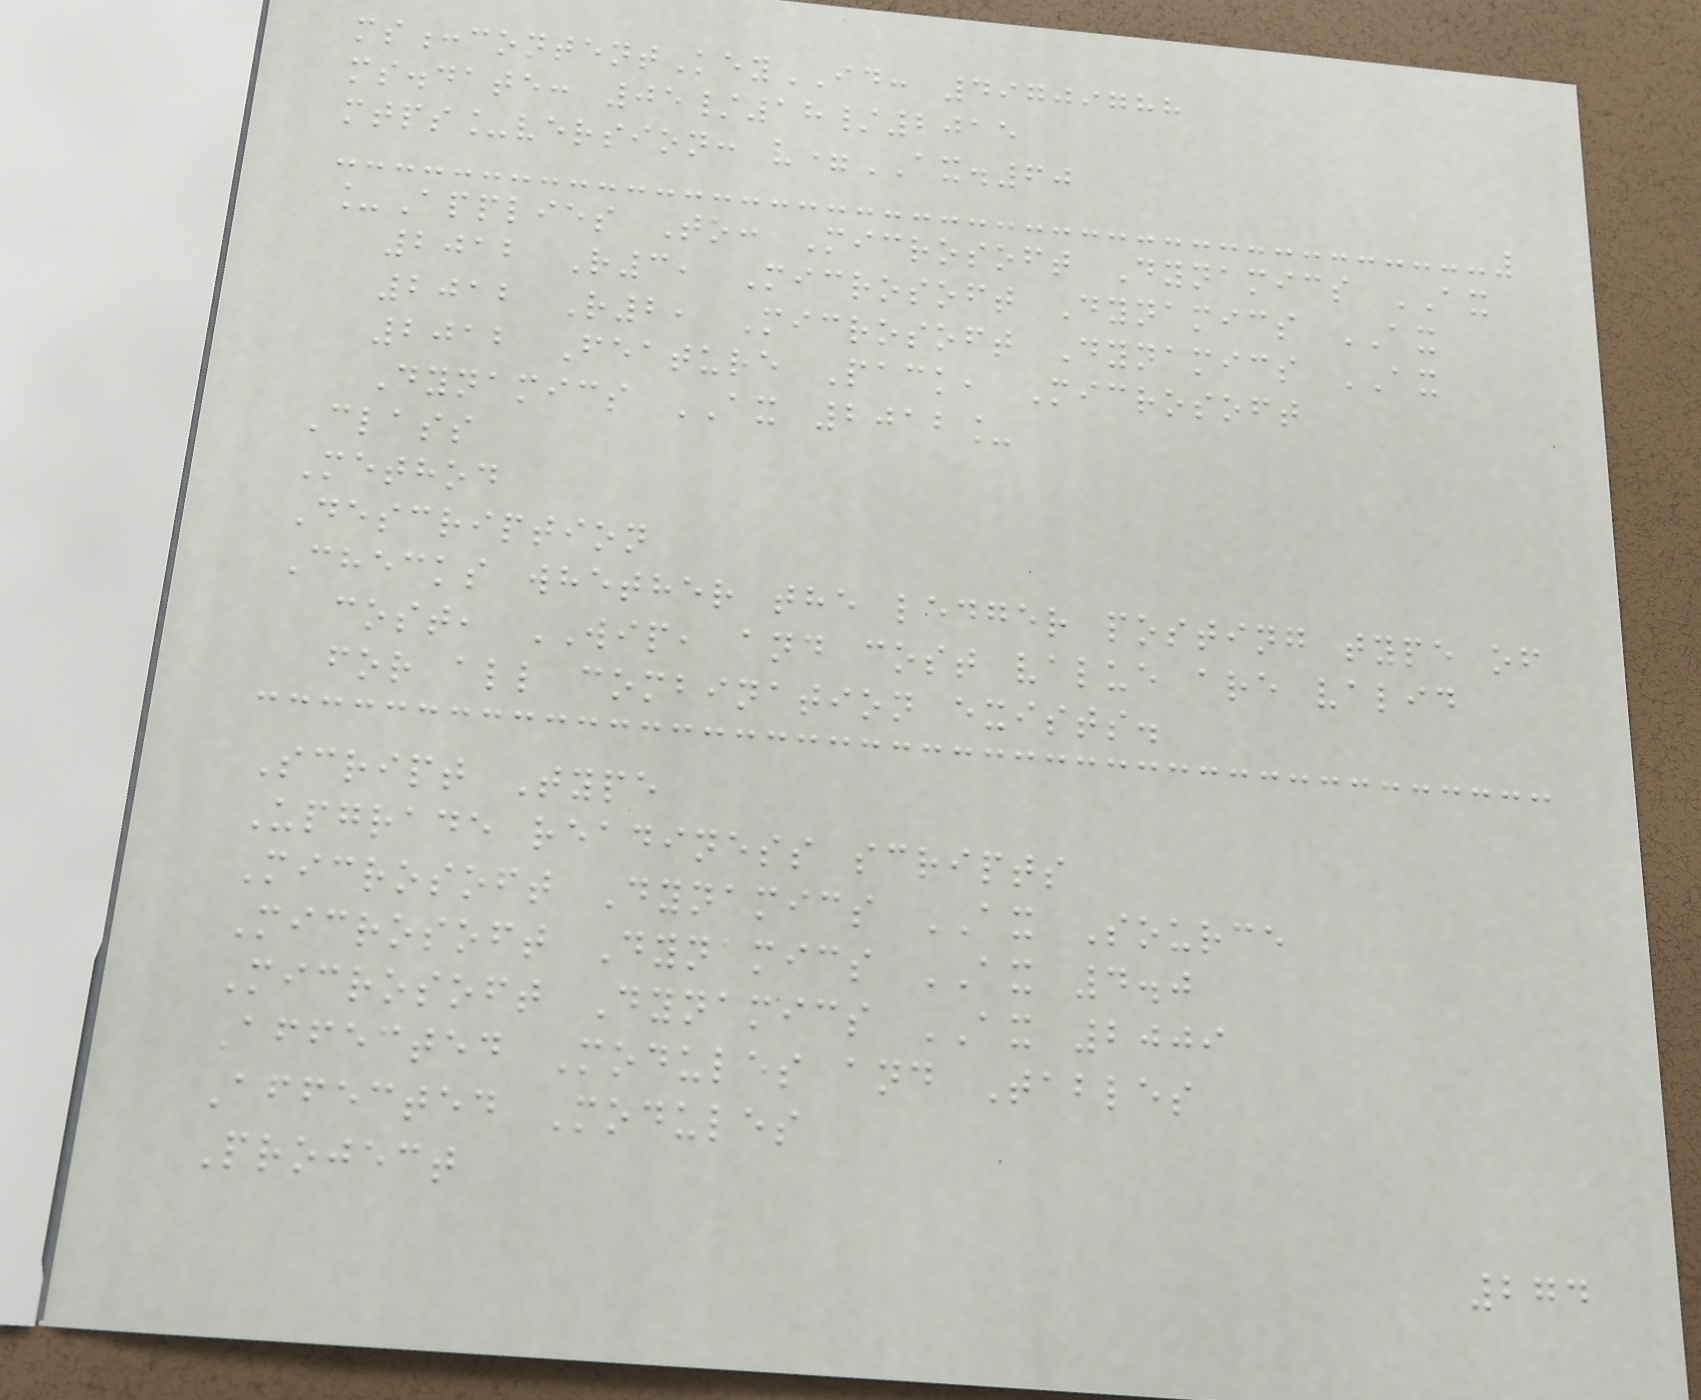ms:contentKeyID: 49709788
ms.date: 05/18/2015
mtps_version: v=AX.60
_Applies To: Microsoft Dynamics AX
2012 R3, Microsoft Dynamics AX
2012 R2, Microsoft Dynamics AX
2012 Feature Pack, Microsoft
Dynamics AX 2012_
Class
Method
Description
Checks whether the ledger posting type of
cost, WIP, and cost value are valid
for all combination exists.
Script Type
Upgrade readiness scripts
Microsoft Dynamics AX Source
Microsoft Dynamics AX 4.0
Microsoft Dynamics AX 2009
Affected Modules and Tables
Affected Modules
Project
274
